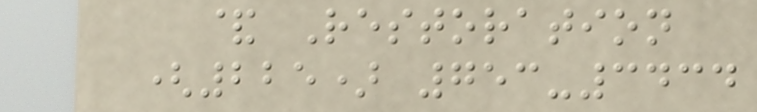& Restoration
(225) 753-3434
